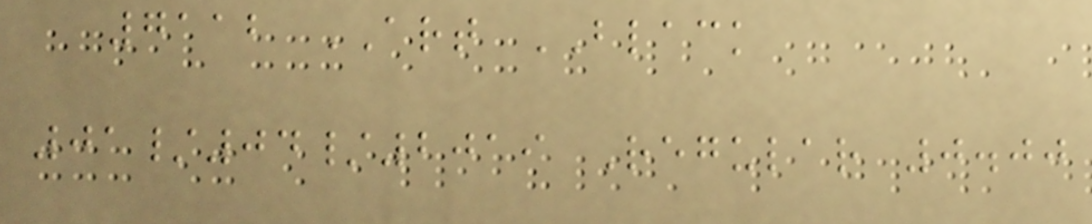7112 ART BLACK
01/04/2019 Regular 0.00
